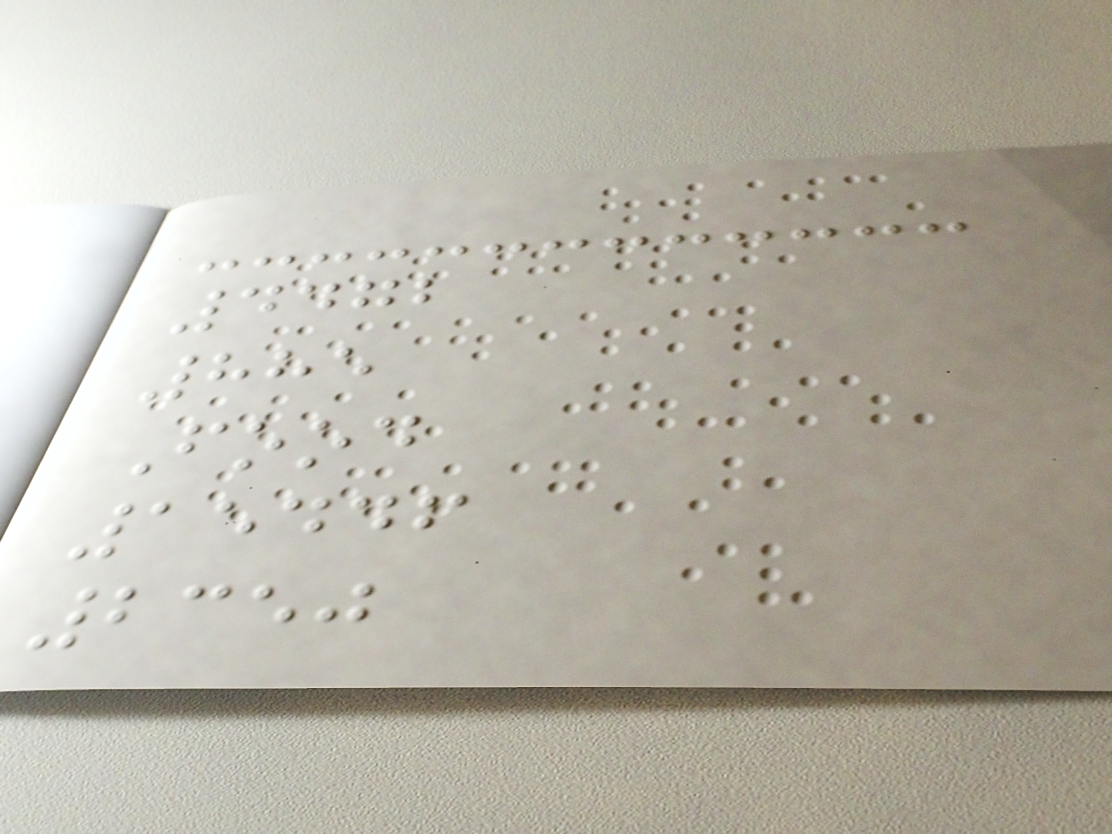4472
885
Food
15446
2350
